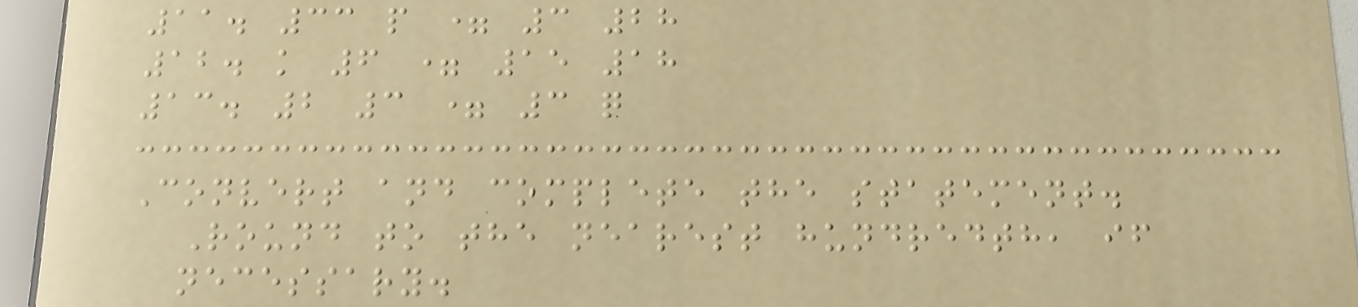11. 33 p = 3 28
12. k 6 = 15 18
13. 2 3 = 3 q
Convert and complete the statement.
Round to the nearest hundredth, if
necessary.
